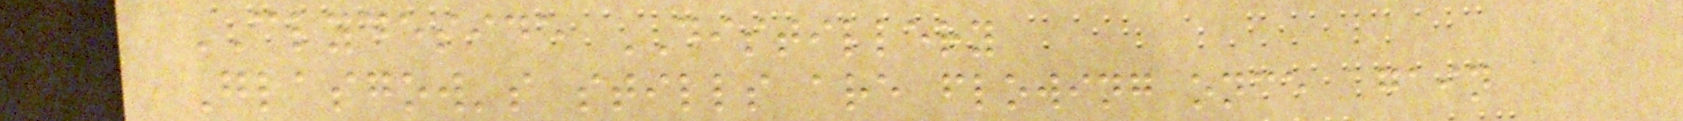CLYDESIDE DISTILLERY
Glasgow's stills are flowing once again
